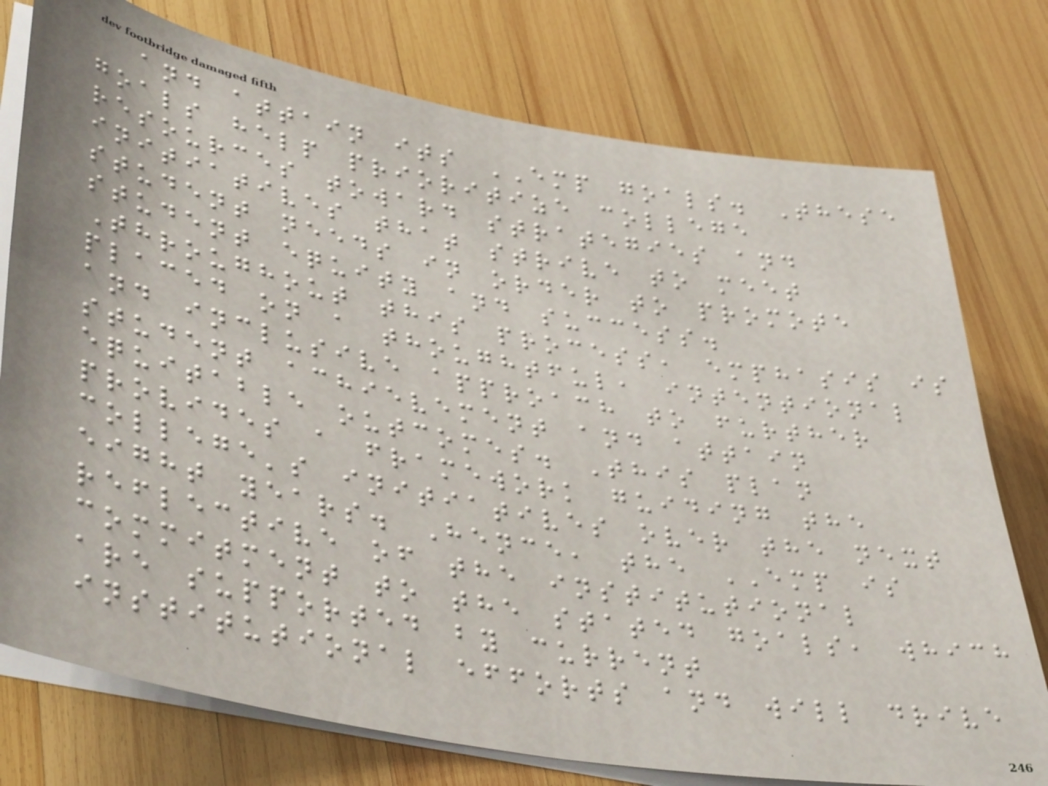and attain its EMP goals. These
goals help prioritize college
resources toward strategies and
initiatives that strive to meet
student needs in order to promote
student equity and success.
Throughout this process, emphasis is
placed on a thoughtful, intentional
and inclusive approach to further
student achievement and attain
equitable outcomes. This plan
provides a framework guiding the
college's initiatives over the next
eight years. Hence, the EMP is
reflective of the institutional
commitment to the stated goals, which
are supported by current
institutional efforts and will drive
